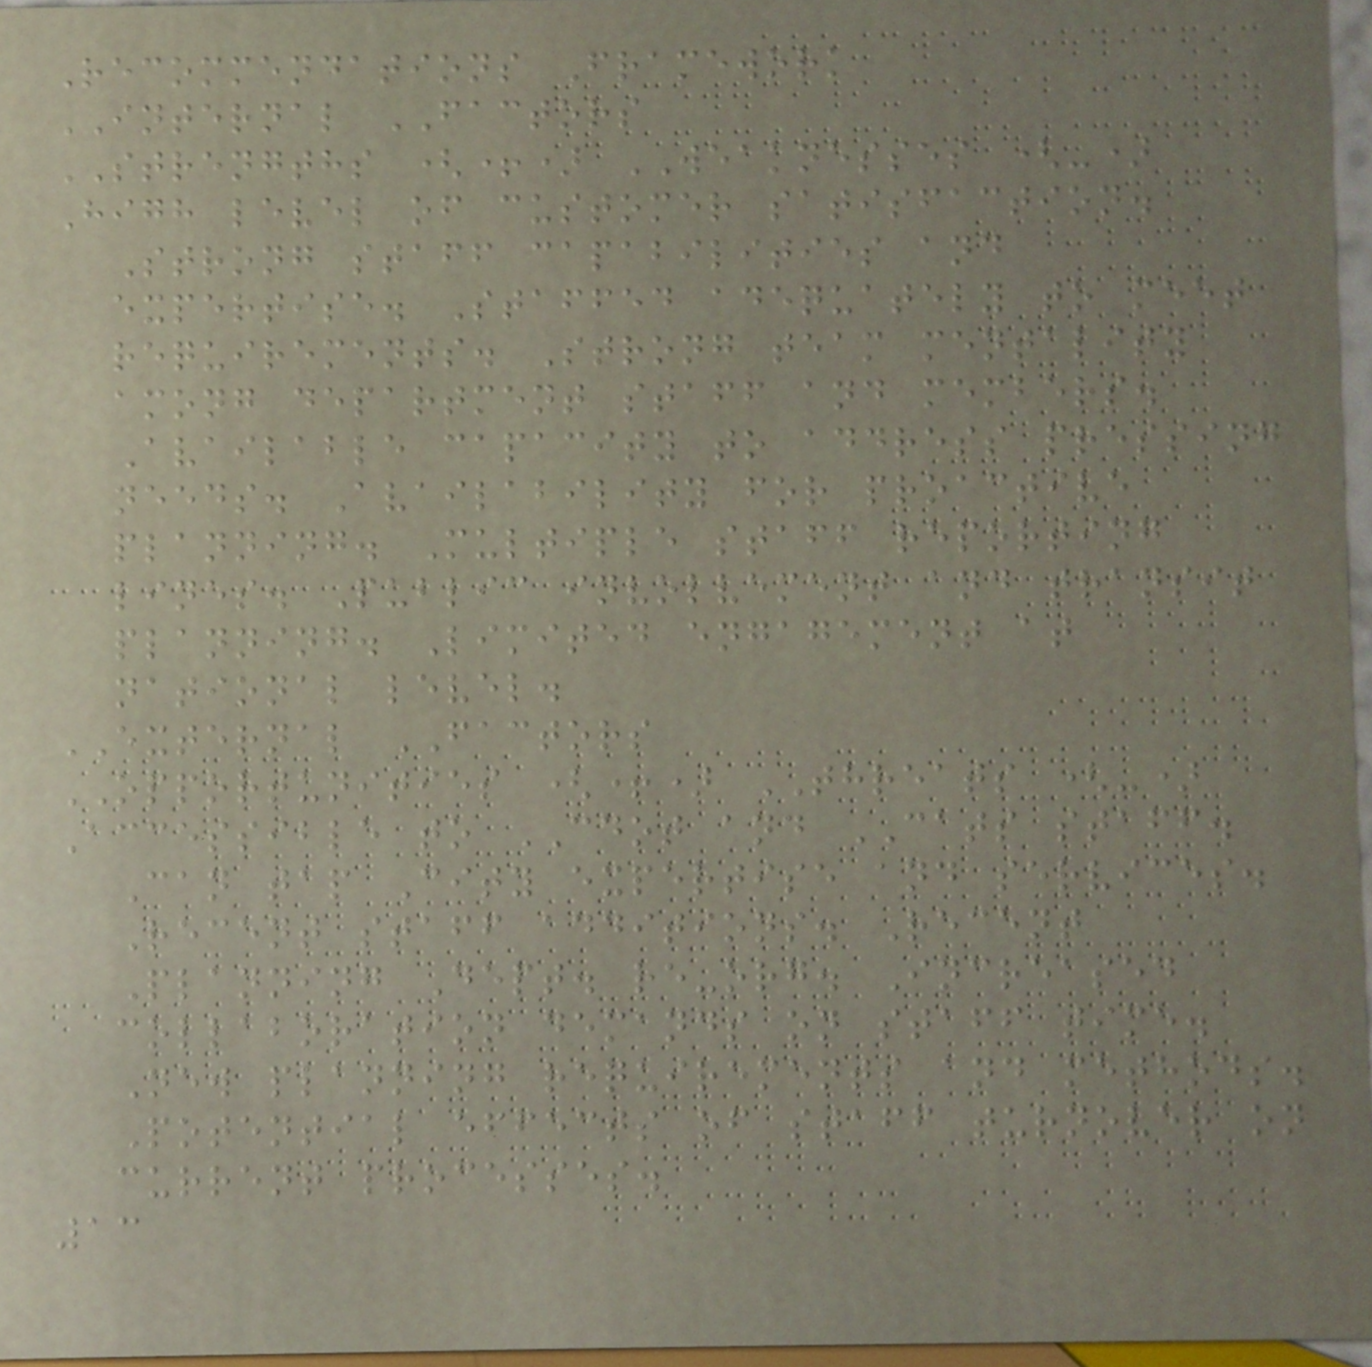Recommendations Framework
INTERNAL FACTORS
STRENGTHS (+) WEAKNESSES (-)
High level of customer satisfaction.
Strong staff capabilities and
expertise. Staffed adequately to meet
requirements. Strong team mentality
among department staff and members.
Available capacity to address pressing
needs. Availability for proactive
planning. Multiple staff reporting
lines. Public involvement and transit
planning. Limited engagement at
national level.
EXTERNAL FACTORS
OPPORTUNITIES (+) THREATS (-)
Accessible to CDOT and CATS staff.
Can tap City expertise and services.
Recent staff additions. Recent
Planning Dept. re-org. Increased
collaboration demands on staff time.
New planning requirements and methods.
Potential effects of staff turnover on
current processes.
13
